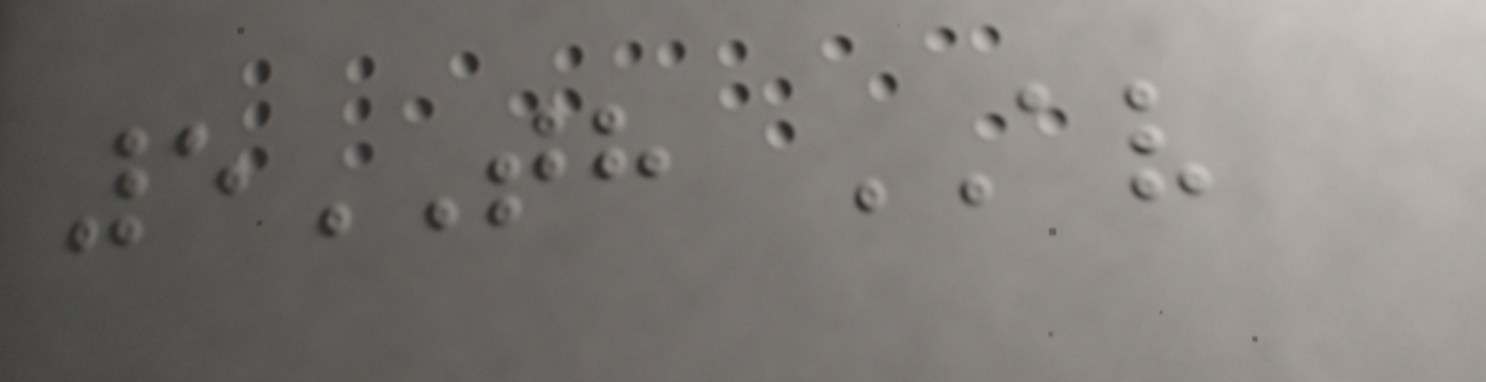5TH AV
